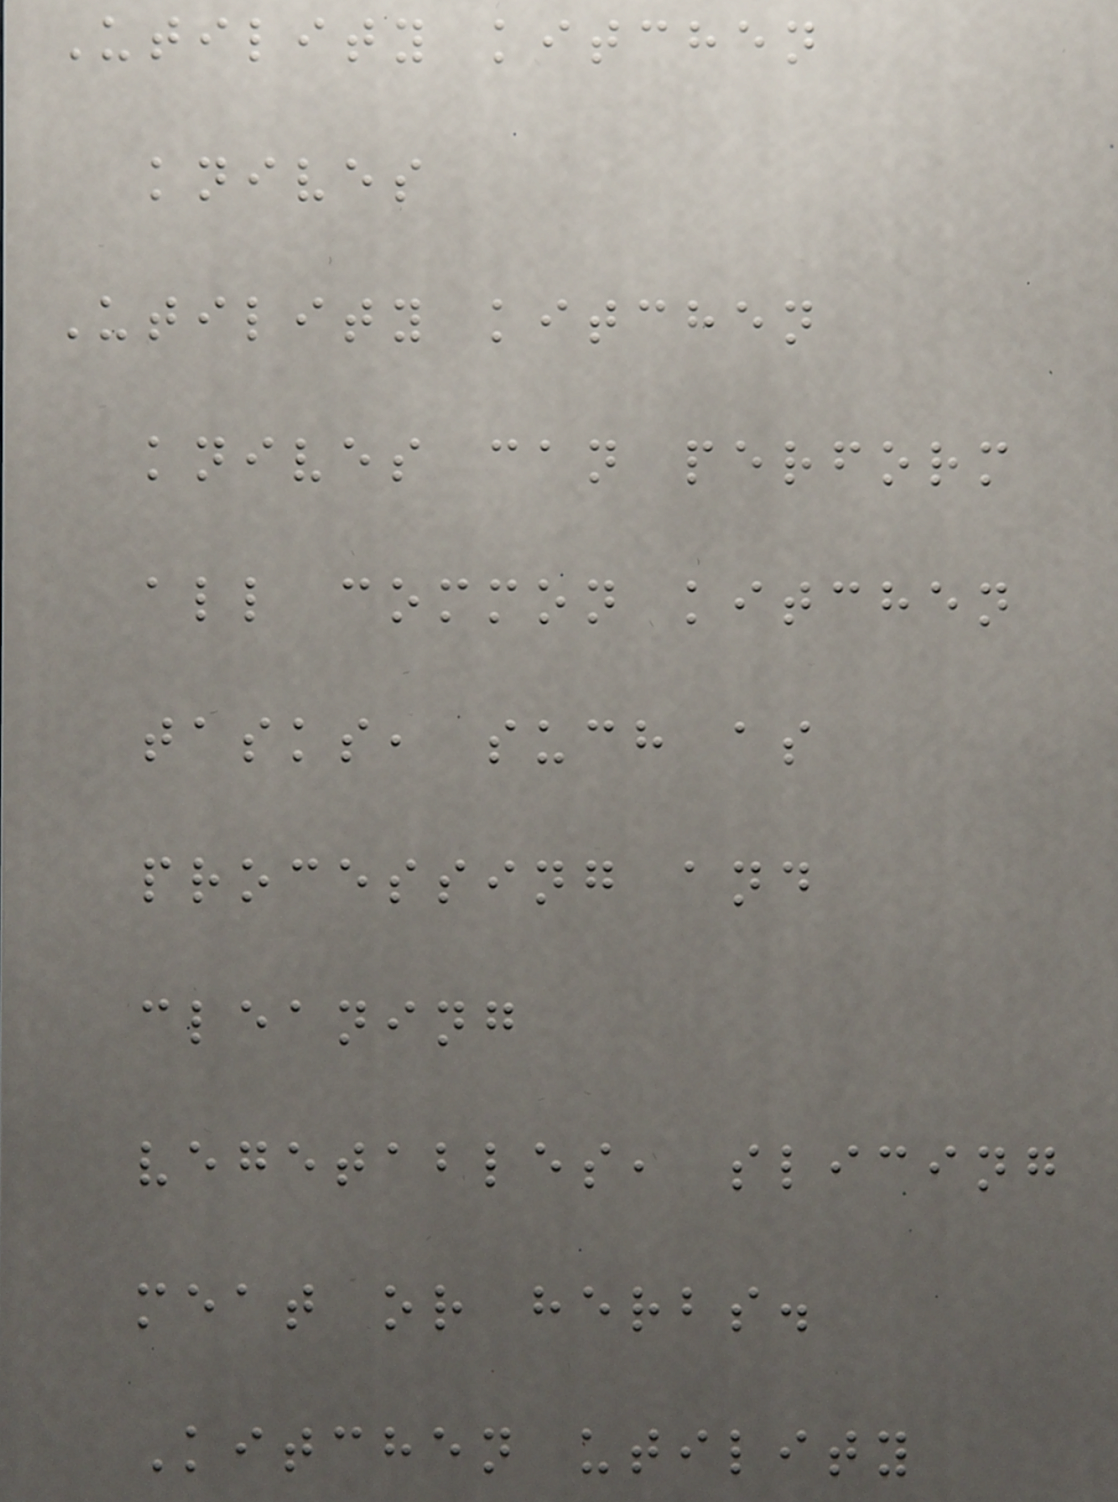Utility kitchen
knives
Utility kitchen
knives can perform
all common kitchen
tasks, such as
processing and
cleaning
vegetables, slicing
meat or herbs.
Kitchen utility
